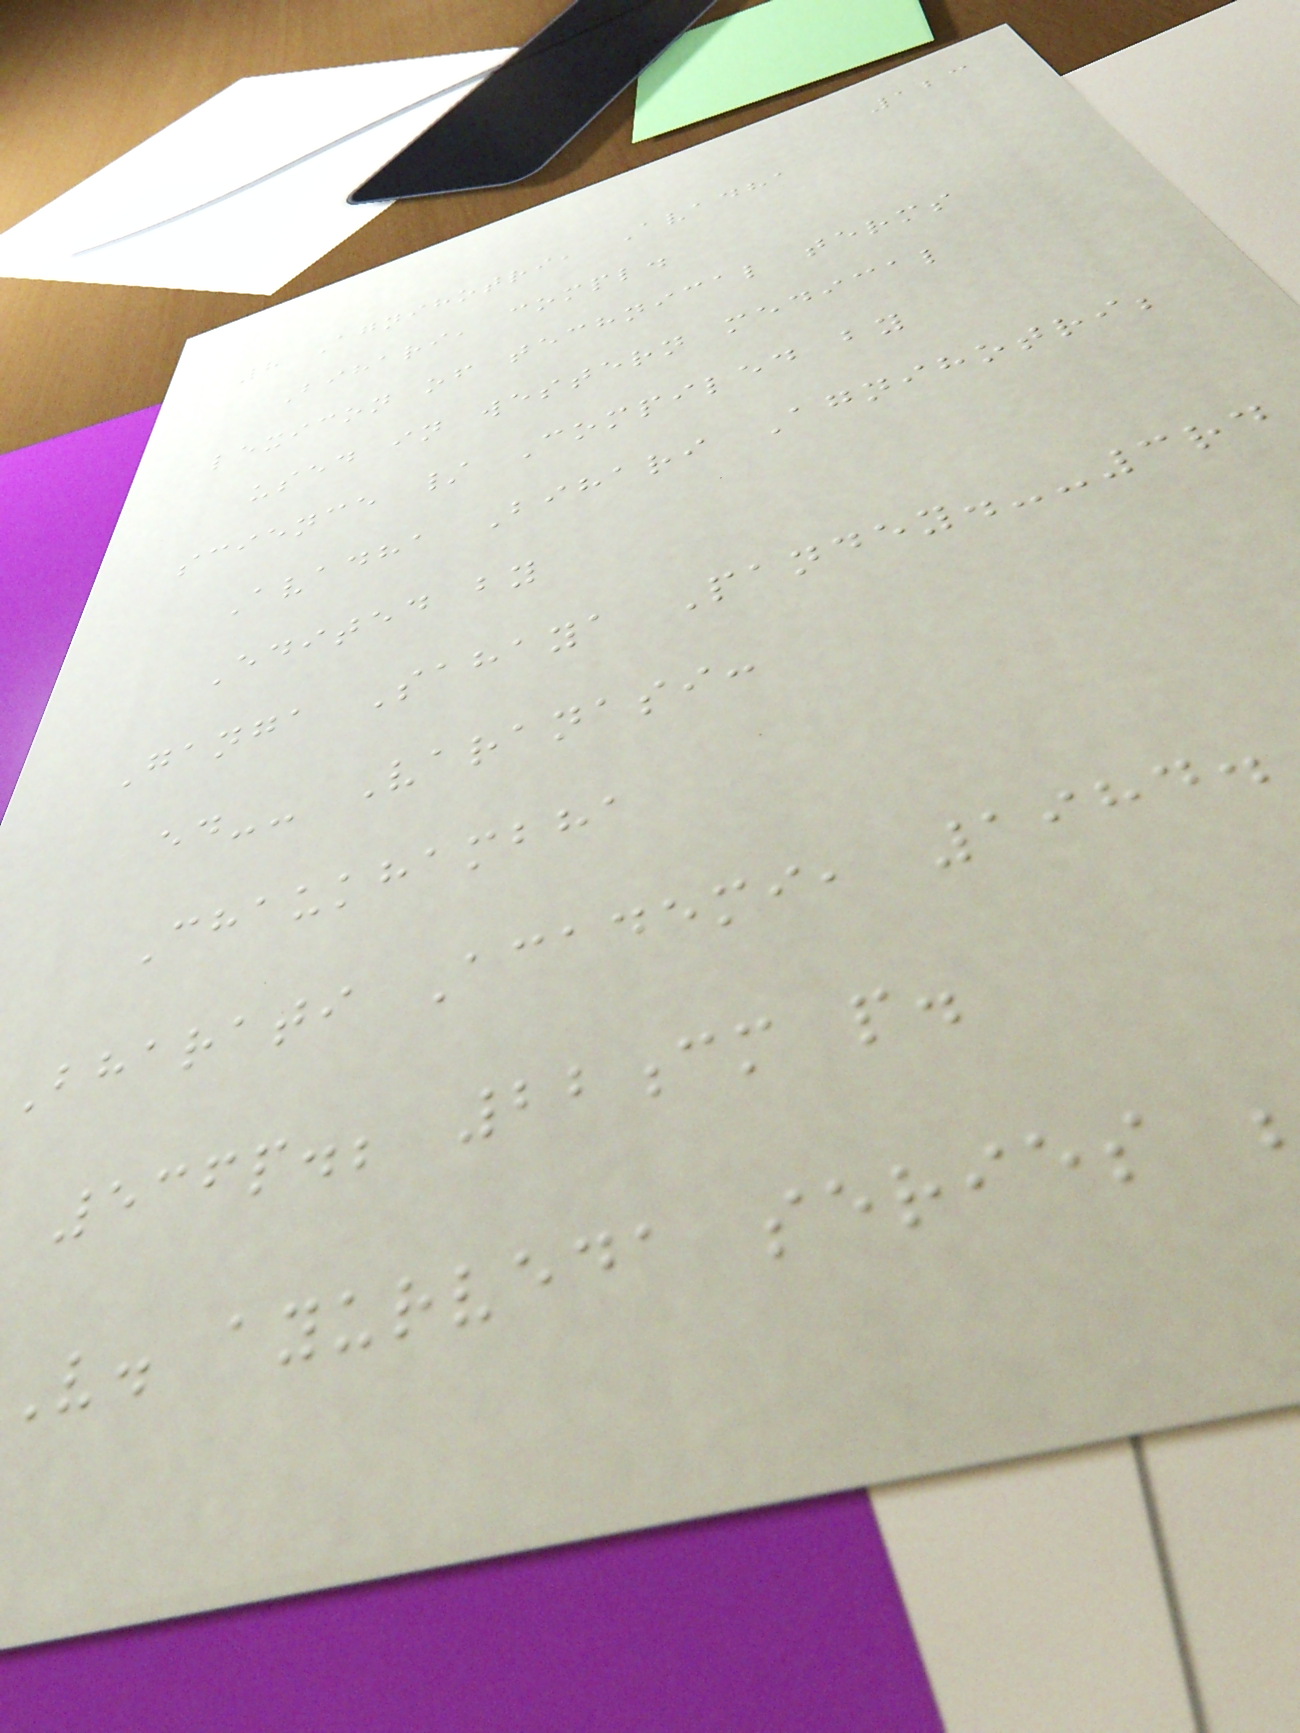123
8 Agnihotri, Avadha
Bihari, compl.
lexicon of technical terms
used in western medical
science / Compiled by
Avadha Bihari Agnihotri;
Edited by
Ganga Sahaya Pandey.--3rd
ed-- Varanasi:
Chaukhambha
Bharati Academi, 1984.
536p.; 22cm p.
V. ayurveda series
